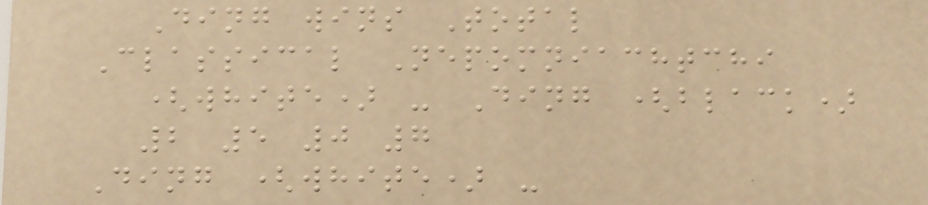Ding wins Total
Classical Nepomniachtchi
(white) - Ding (black)
2 5 0 7
Ding (white) -
